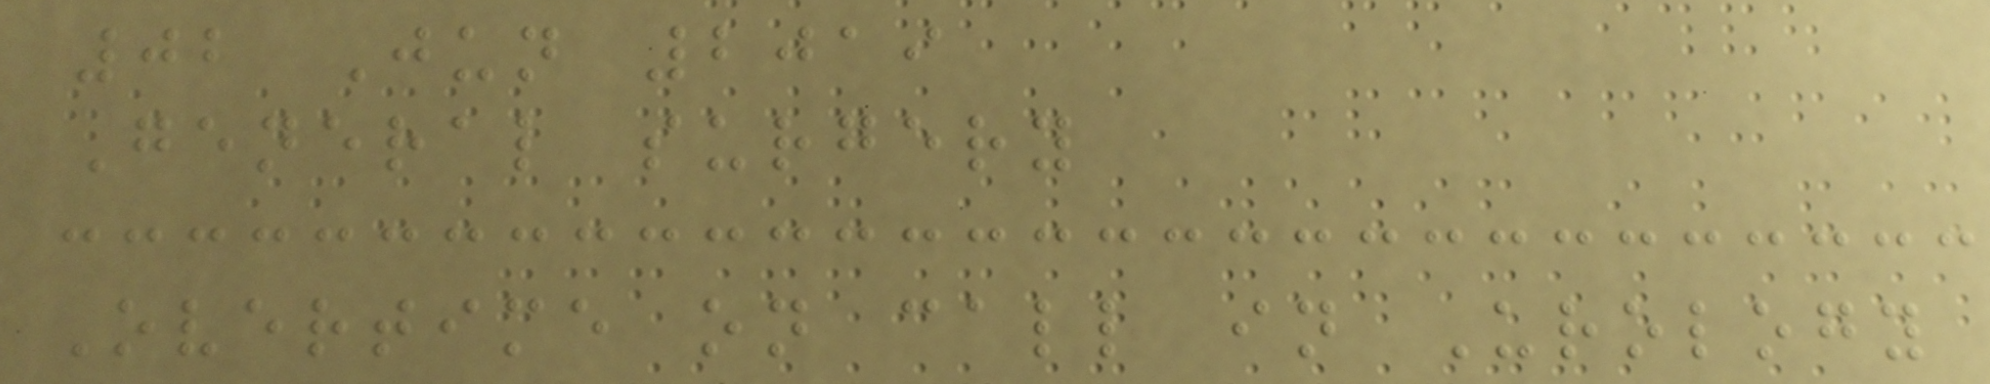02 Jun 2019
General surgery
Overtime on call in Urology
